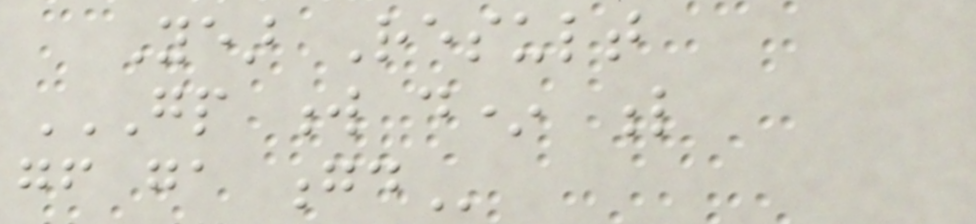Year Result
GP W D* L
GF GA GD
